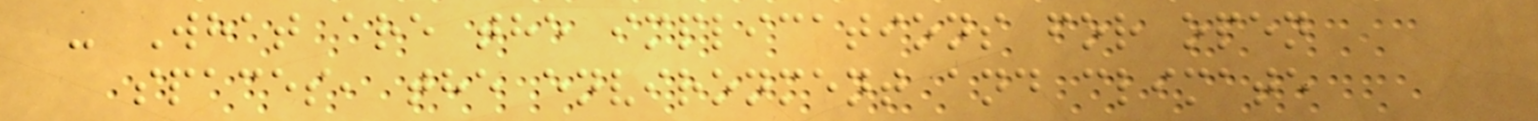- What are the implications for open
spaces, the environment and climate
